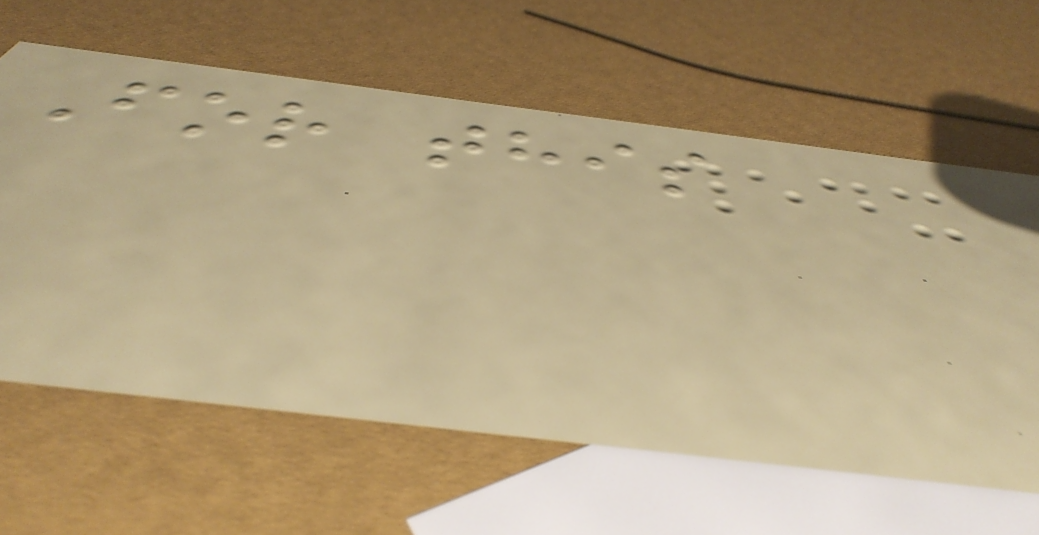For this
